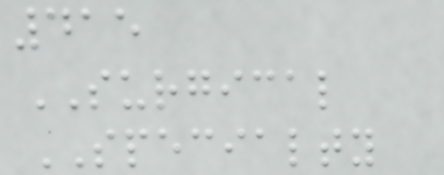415
SURGICAL
SPECIALTY
